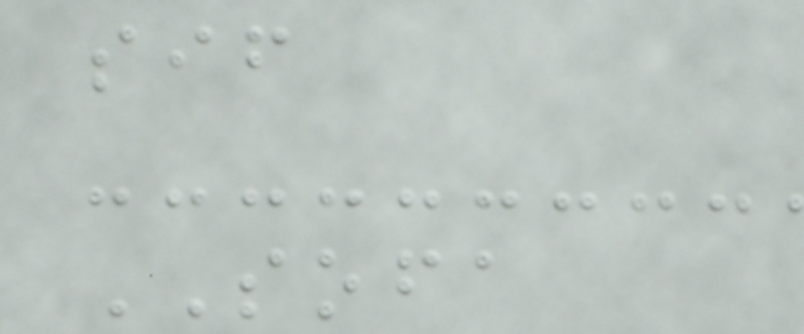sif
SOFA
